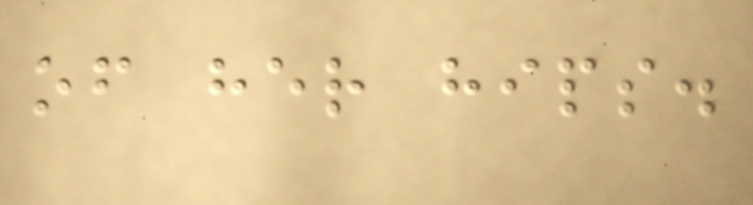of her hips.
